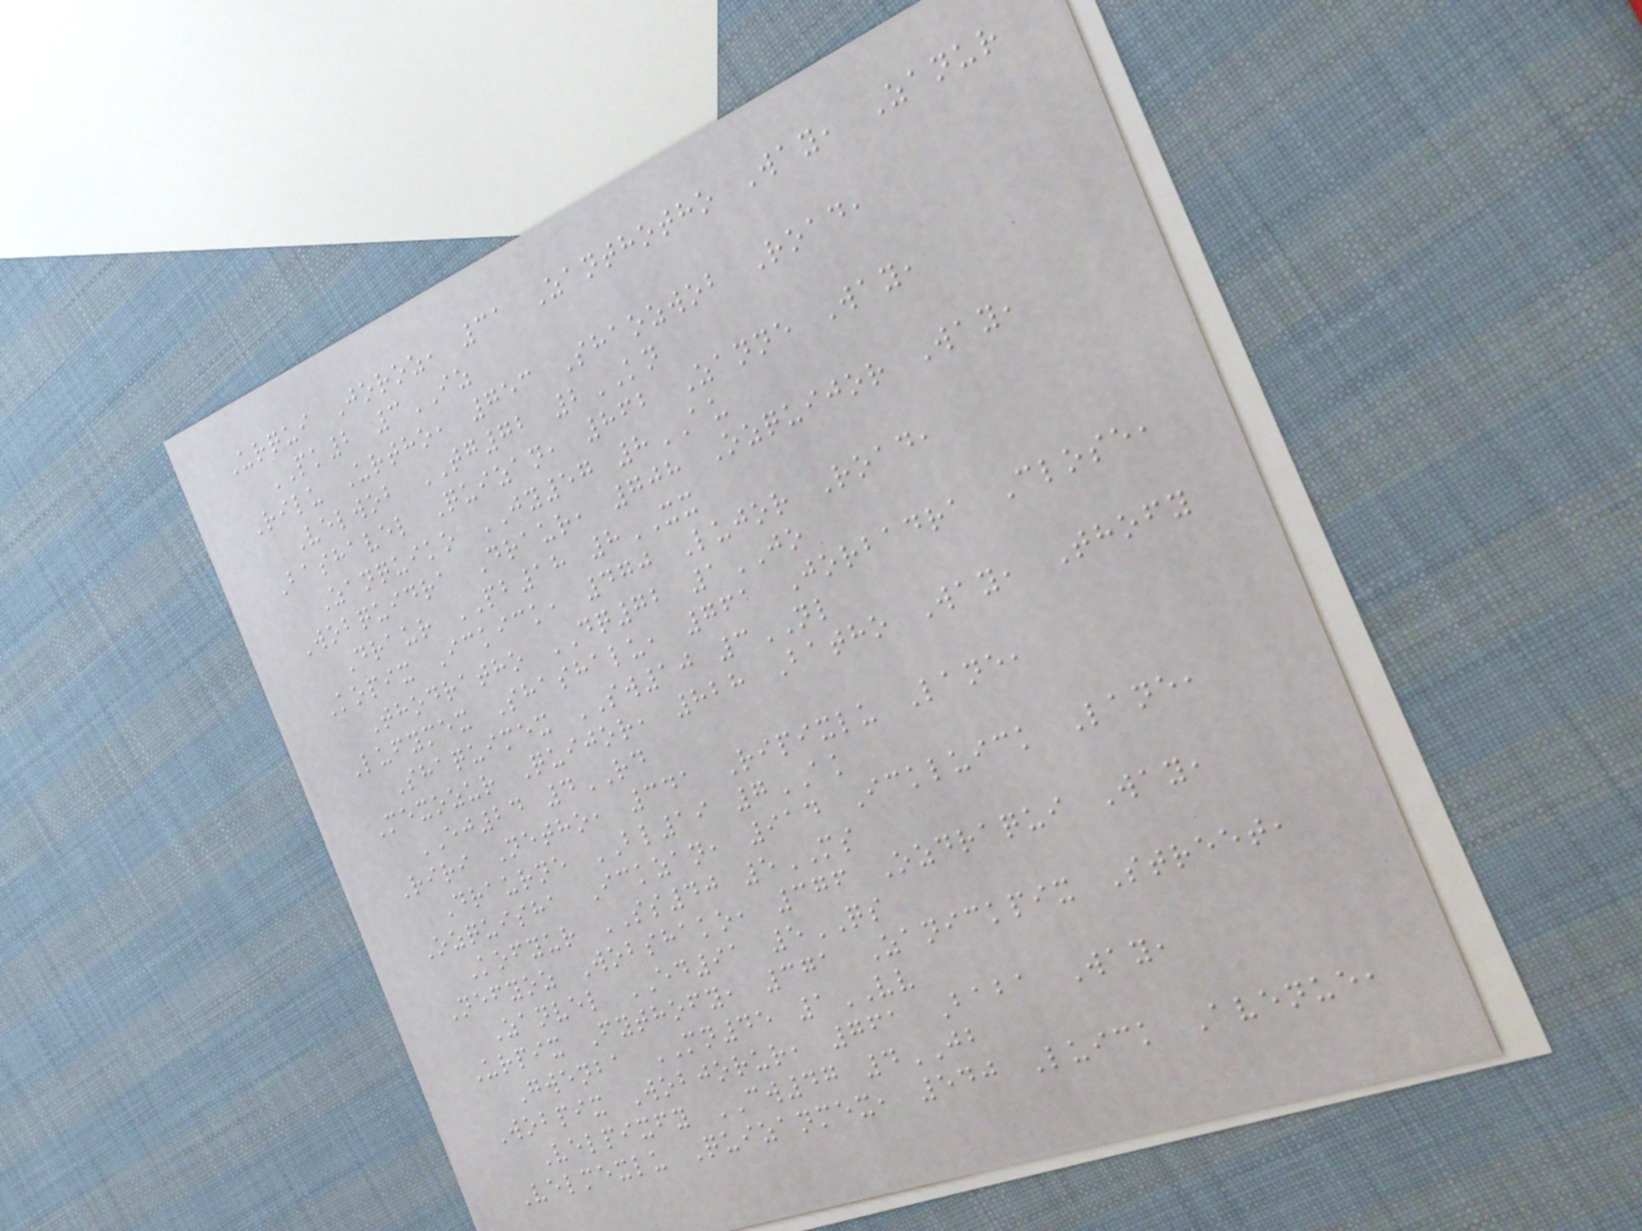Urqui Joroz, 31 Zanthotho Way, Zanur
PK2 3IZ
Rilu Urtho, 753 Shaozwob Road,
Velwob TG72 2KN
Bashavel Quizan, 862 Zanne Way,
Zanquiko JY57 8AU
Wobquidra Draur, 708 Ozquijor Way,
Draur PB18 8XX
Kopix Ickick, 470 Lujor Road,
Thodratho DQ72 1JO
Lufymex Shashalu, 761 Jorbadra Close,
Shaquimex SW10 3NL
Mexozur Quijor, 828 Batho Way, Thofy
EJ24 4RD
Riri Netho, 341 Ripixlu Lane,
Draurne BL19 7AK
Ozquisha Ickzan, 914 Ickluick Lane,
Kofyur SS40 5MS
Nefyoz Wobshako, 376 Ozdraqui Way,
Zanvel ED91 5QS
Urpix Fythofy, 371 Zanickpix Street,
Gwenba MN45 1VV
Wobpix Wobjorur, 761 Baba Way,
Velpixfy CW47 4JB
Velmexlu Quizanmex, 540 Luick Avenue,
